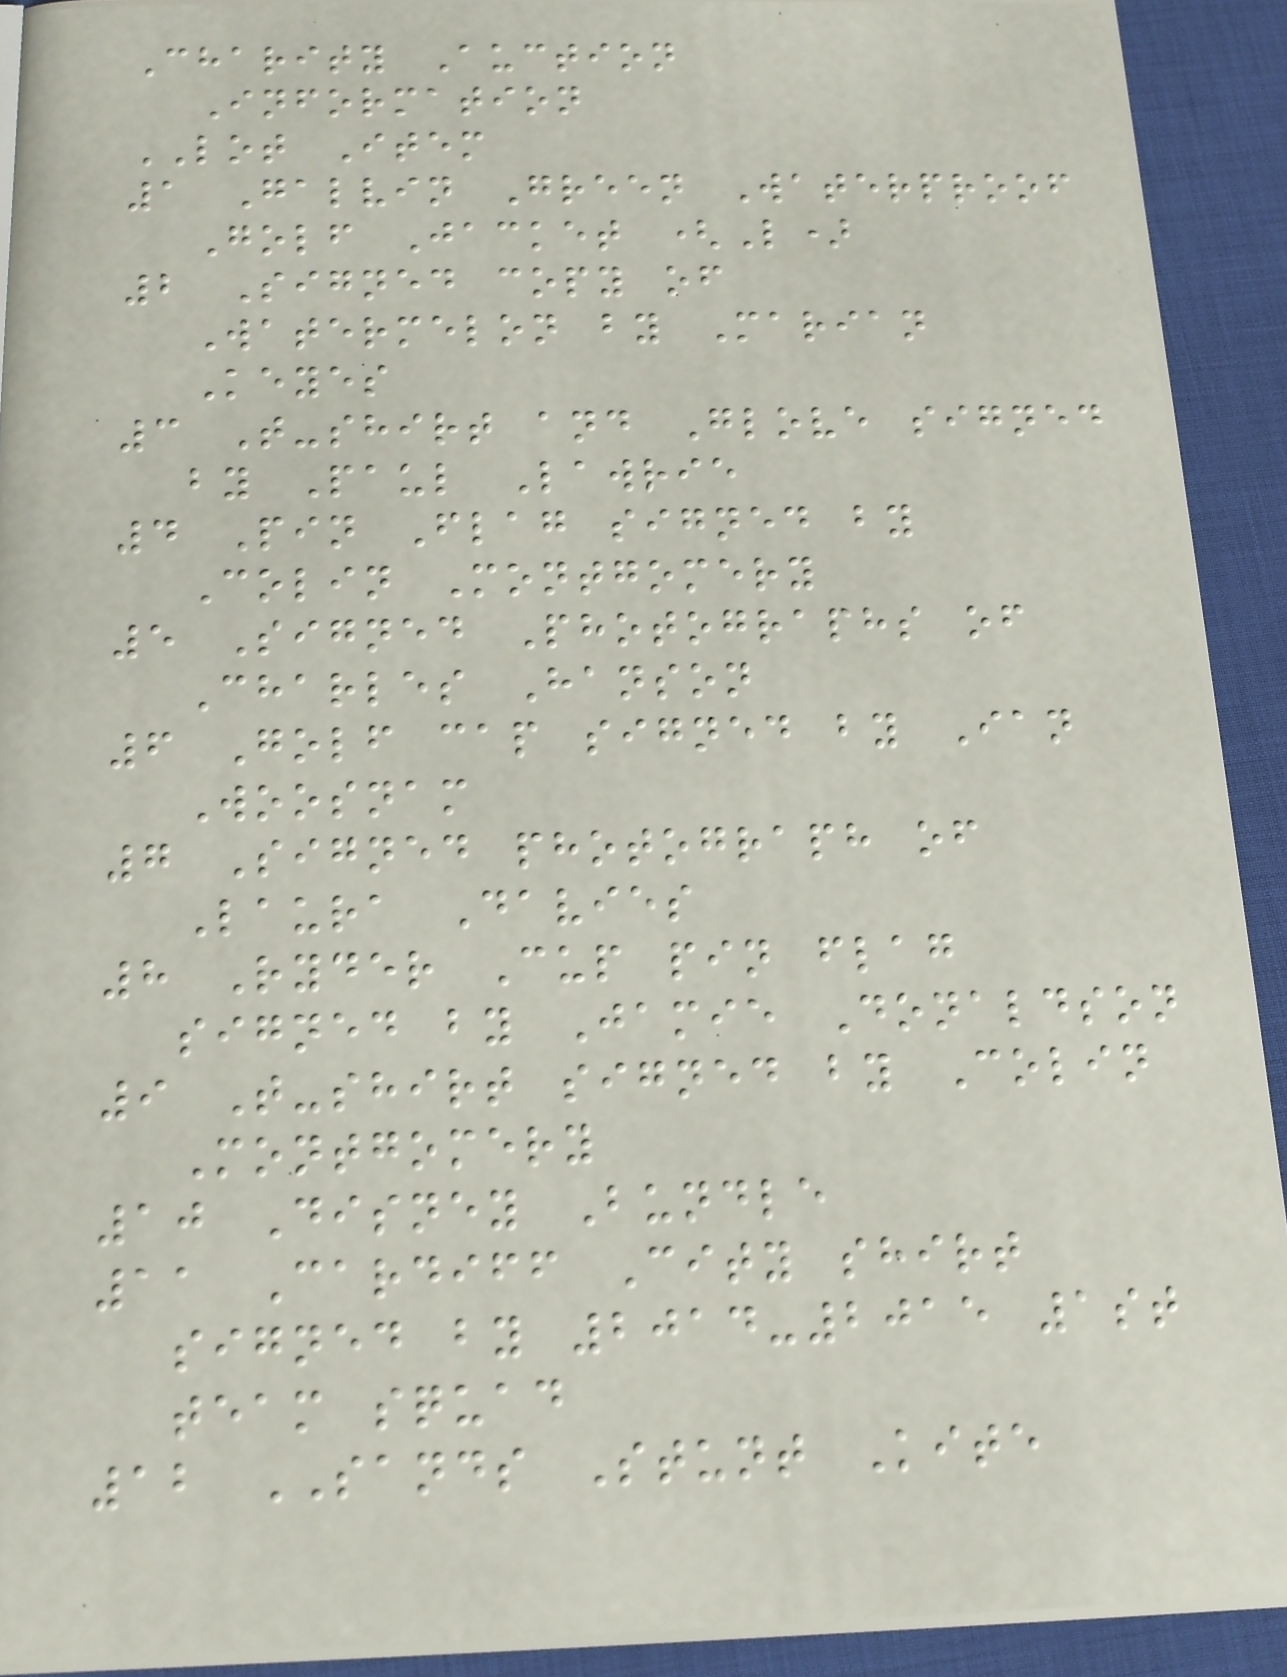Charity Auction
Information
LOT Item
1 Galvin Green Waterproof
Golf Jacket (L)
2 Signed copy of
Watermelon by Marian
Keyes
3 T-shirt and Glove signed
by Paul Lawrie
4 Pin Flag signed by
Colin Montgomery
5 Signed Photographs of
Charles Hanson
6 Golf cap signed by Ian
Woosnam
7 Signed photograph of
Laura Davies
8 Ryder Cup pin flag
signed by Jamie Donaldson
9 T-shirt signed by Colin
Montgomery
10 Disney Bundle
11 Cardiff City shirt
signed by 2014-2015 1st
team squad
12 SANDS Stunt Kite
